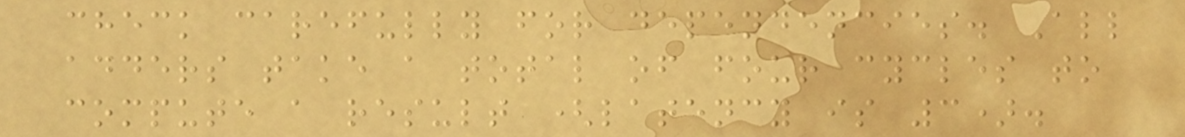check carefully for dependencies. All
adders take a total of four cycles to
compute a result (latency is 3).
